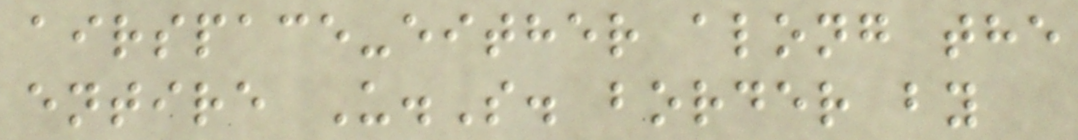airspace-either along the
entire U.S. border by
